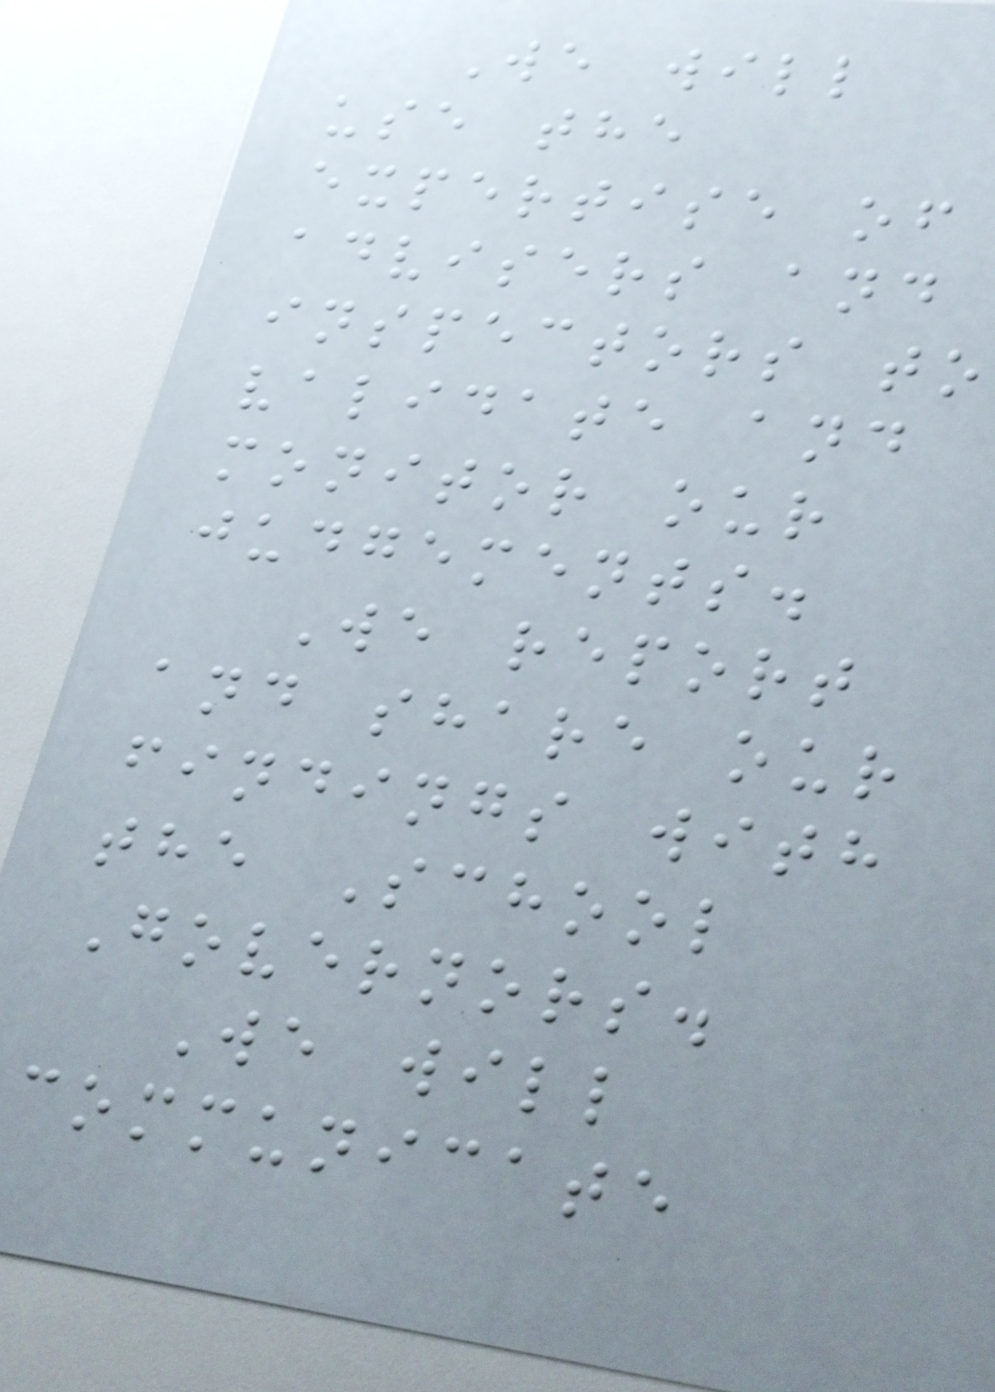We will
use the
expertise of
advisers and
inspectors to
validate and
monitor our
judgements.
We report
and share our
findings with
the School
Governors.
We will
communicate
